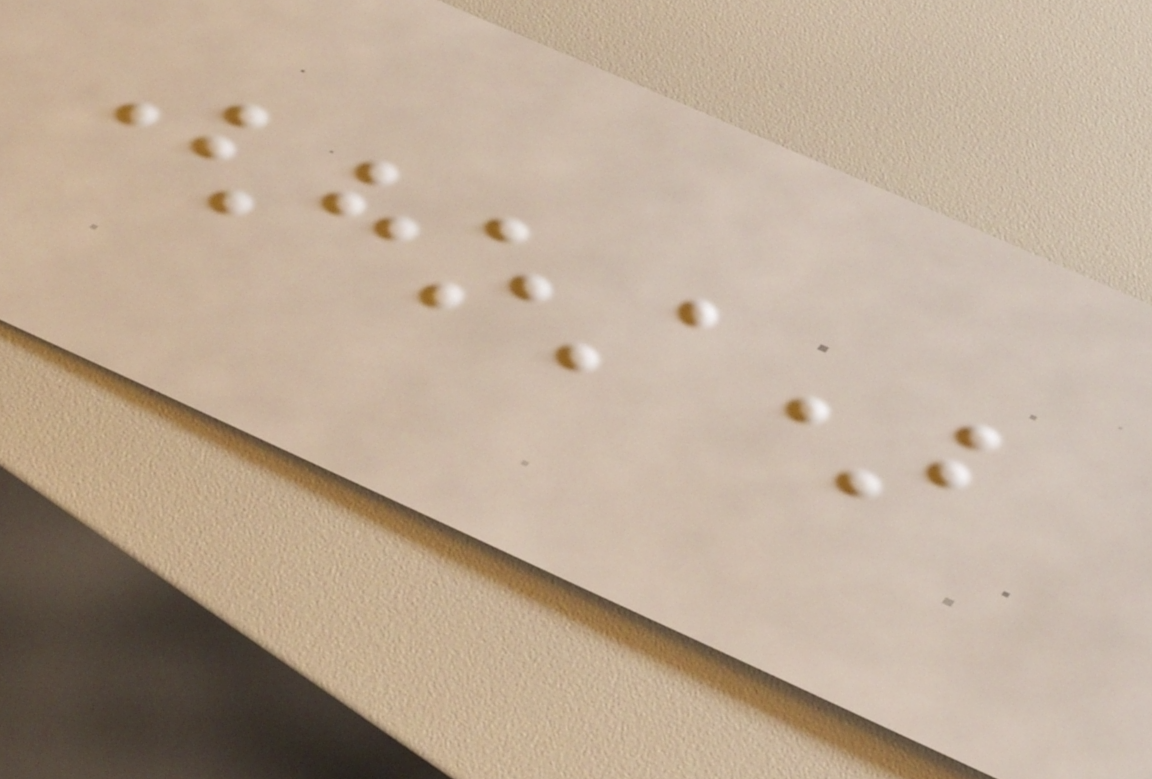(host)
